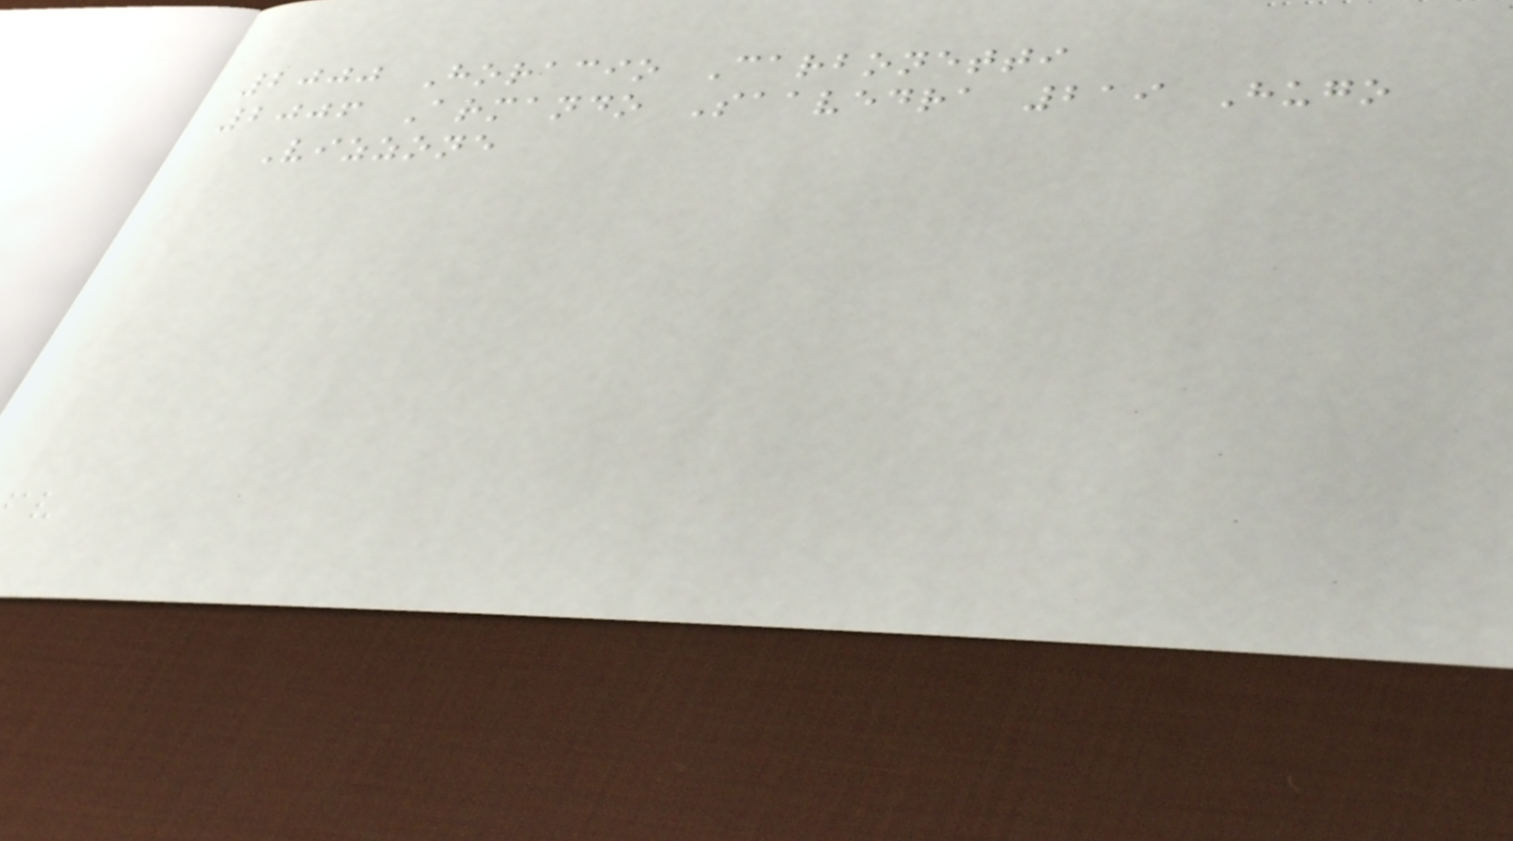2000 Horacio Carbonetti
2006 Armando Saavedra 219 Hugo
Vizzone
